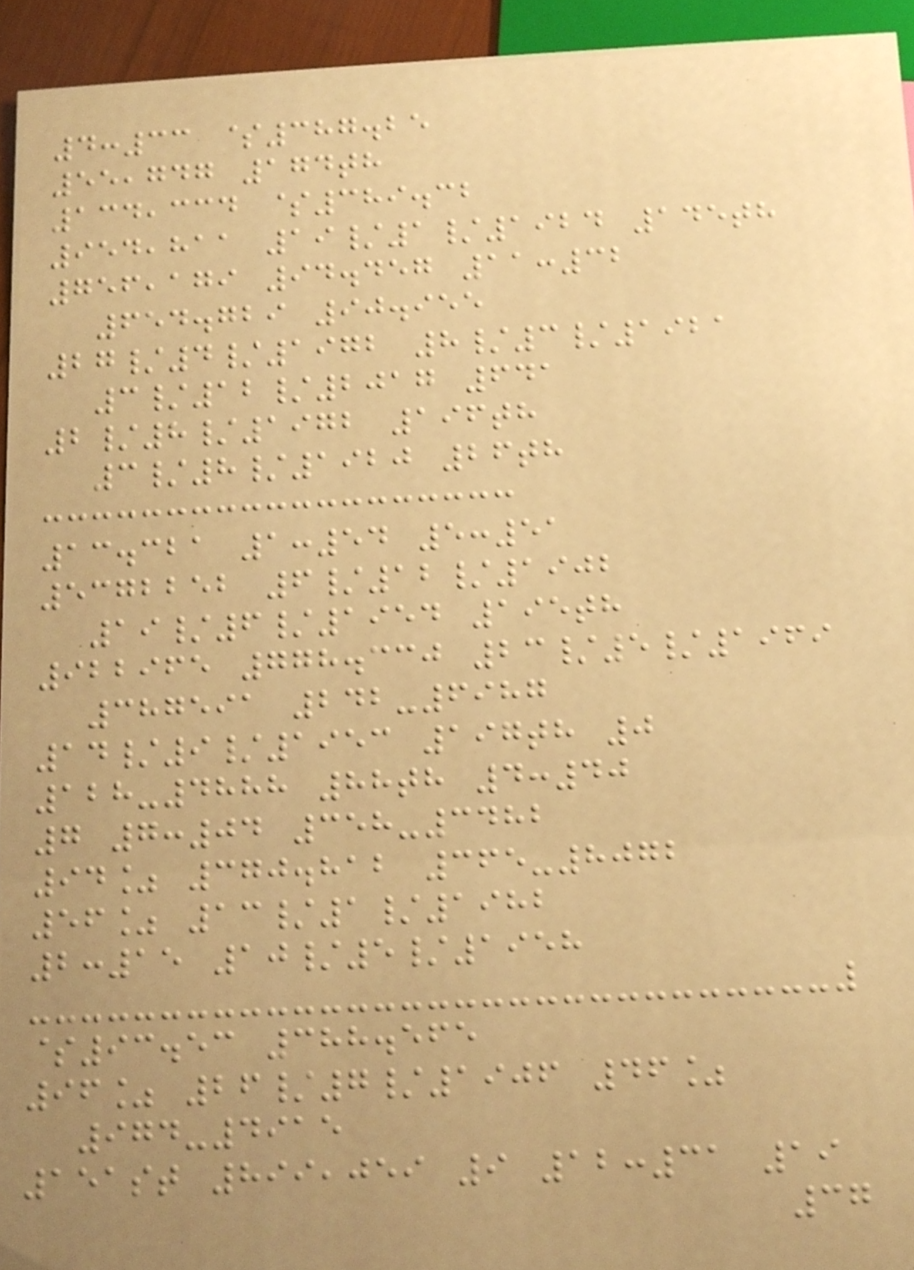4:33 $387.25
55,747 174th
134,334 $389.32
954,811 19/1/1924 145th
756,179 94.457 11:32
654.729 90.955
27/4/1972 8/3/1921
3/12/2017 641
2/8/1972 196th
3/8/1920 26th
13.321 1:54 5:51
5372252 6/12/1902
19/6/1954 195th
922965 778.330 23/5/1969
387591 242-6987
14/9/1953 197th 0
128-4888 88th 4:40
7 7:04 358-3482
94% 370.812 365-8072
56% 13/1/1982
2:15 10/5/1958
$93.53 388.565
96% 26/7/1906 46%
974-4915
151st 899,059 9 12:31 19
37
